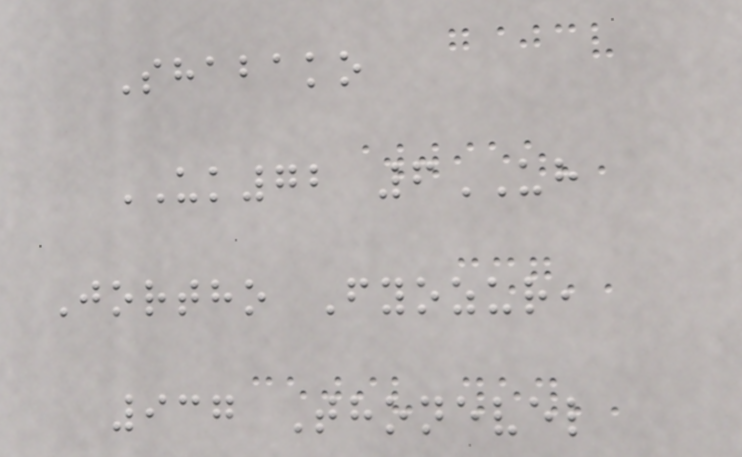Shabako
UK72 6UH
Jortho Fyozur,
937 Thonevel
